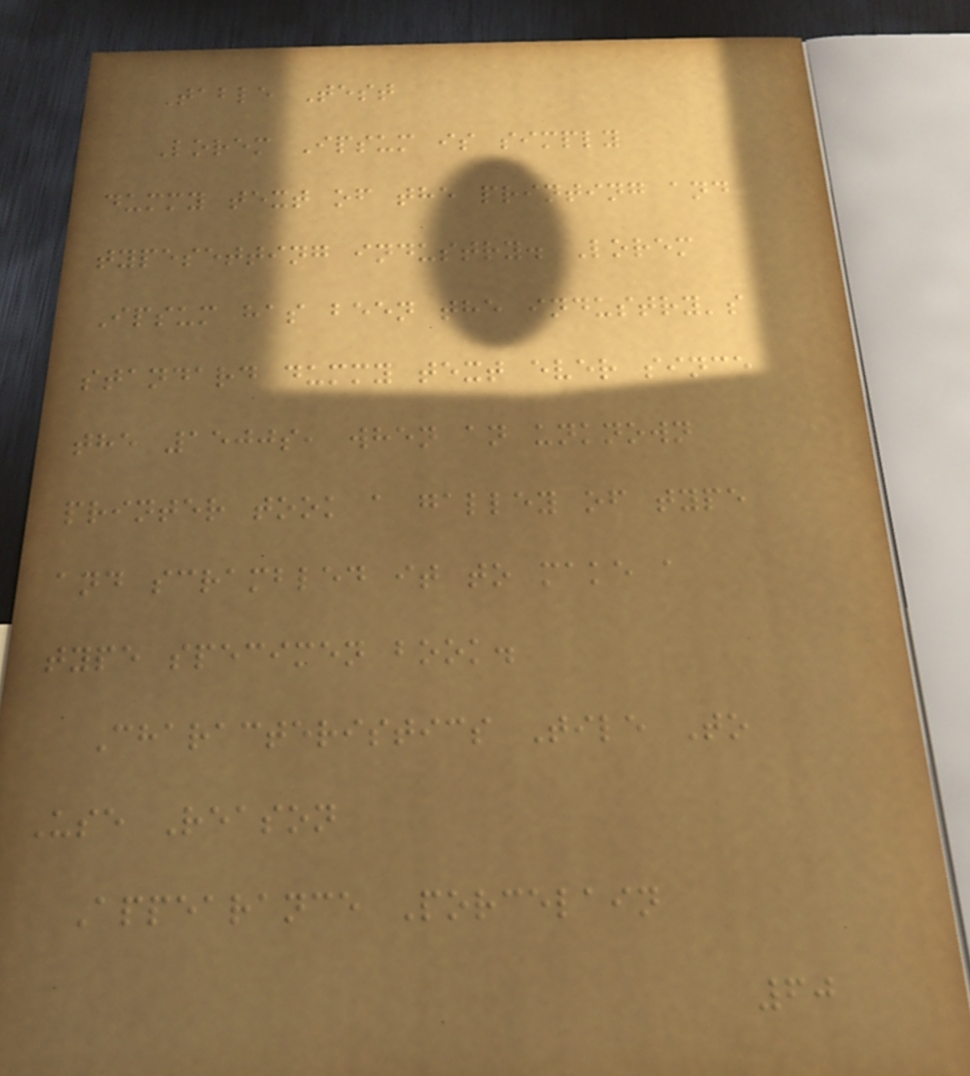Table Test
Lorem Ipsum is simply
dummy text of the printing and
typesetting industry. Lorem
Ipsum has been the industry's
standard dummy text ever since
the 1500s, when an unknown
printer took a galley of type
and scrambled it to make a
type specimen book.
Characteristics Tile To
Use Reason
Appearance Porcelain
60
